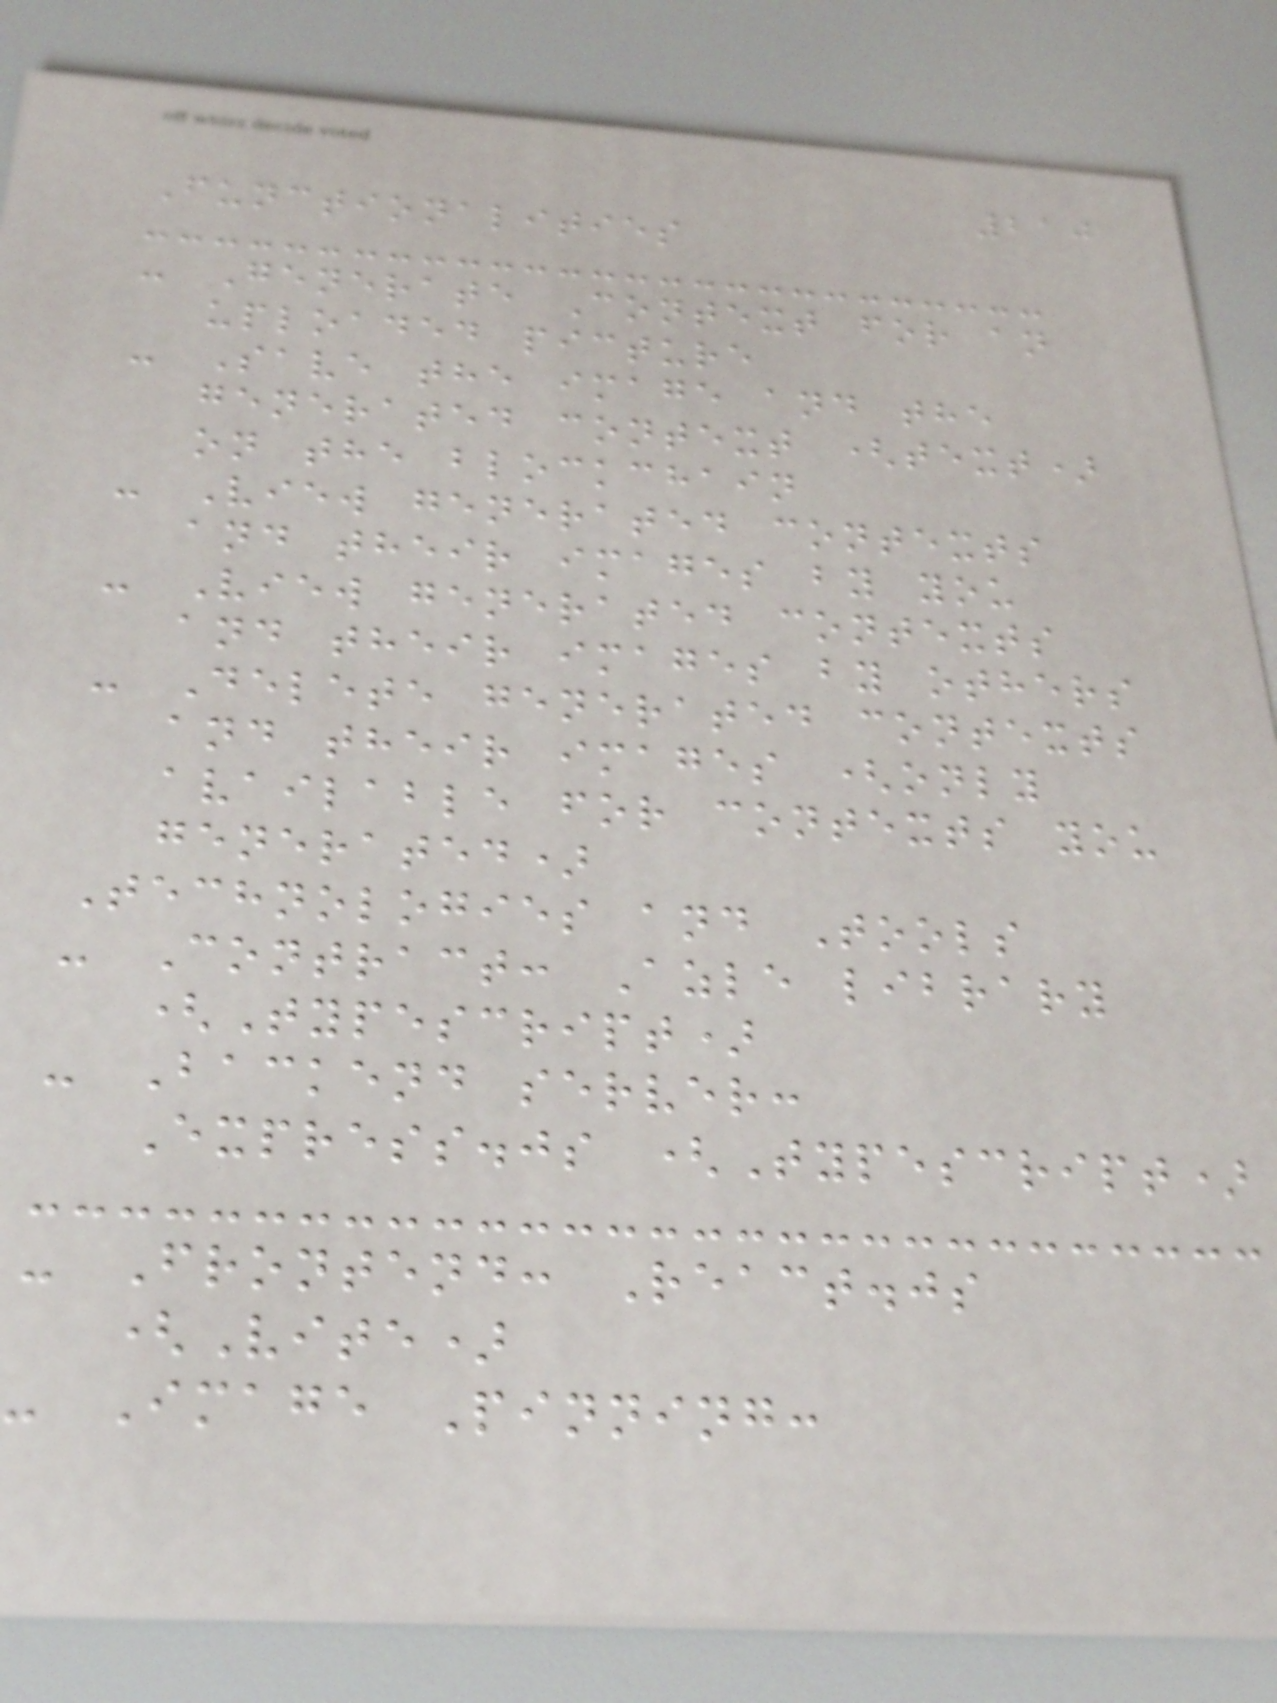210
Functionalities
- Generate Context for an
uploaded picture
- Save the image and the
generated context (text)
on the blockchain
- View generated contexts
and their images by you
- View generated contexts
and their images by others
- Delete generated contexts
and their images (only
available for contexts you
generated)
Technologies and Tools
- Contract: Azle library
(Typescript)
- Backend server:
Express.js (Typescript)
- Frontend: React.js
(Vite)
- Image Pinning:
